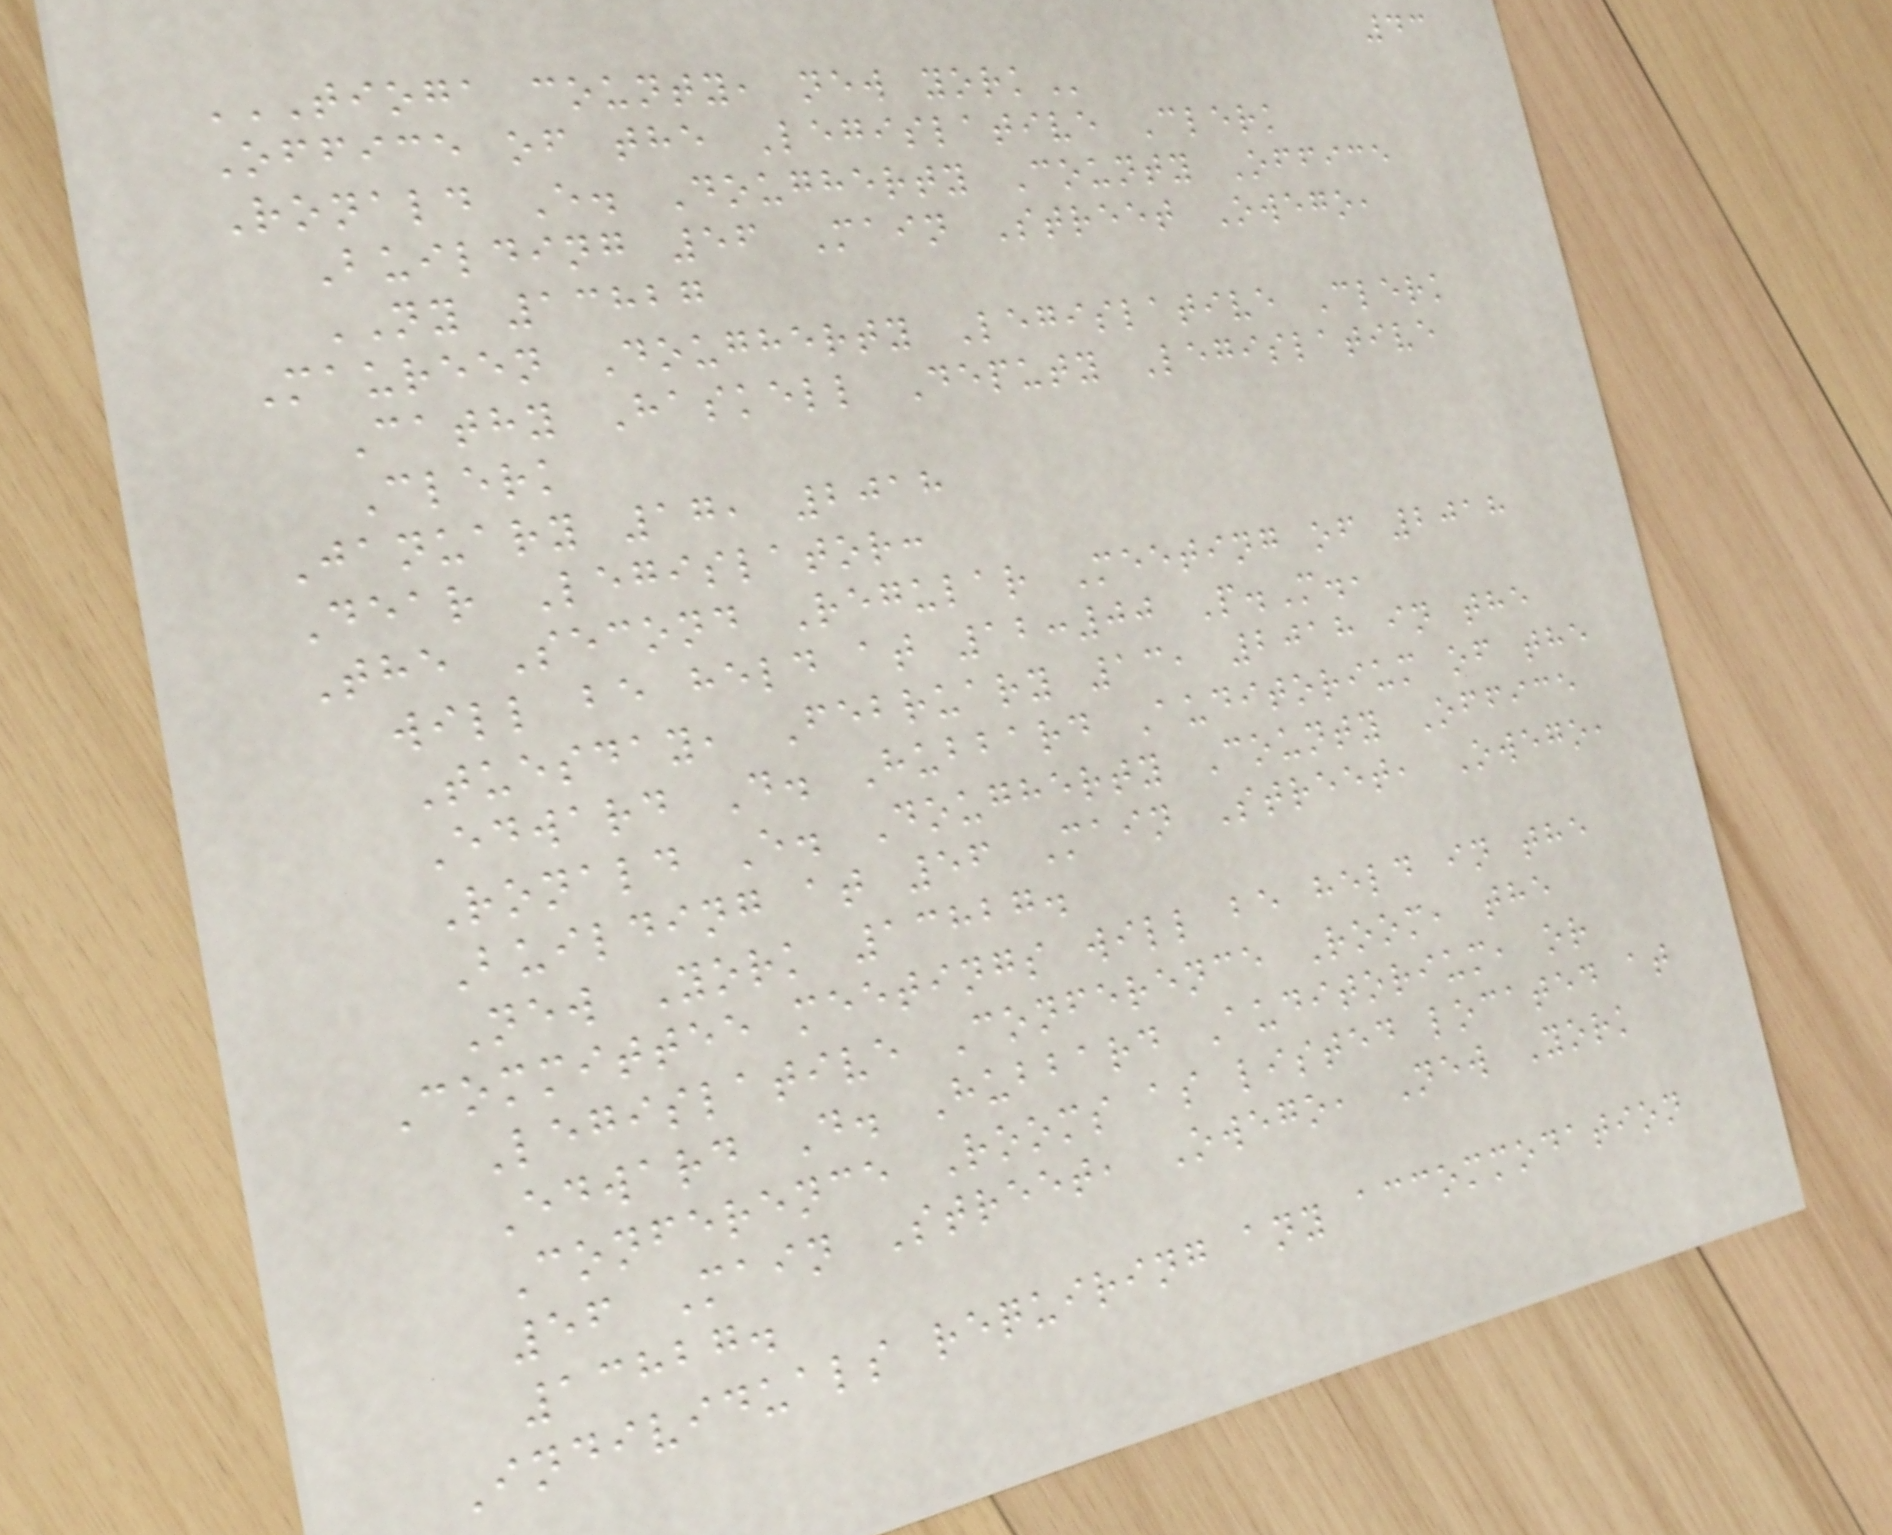43
TIOGA COUNTY, NEW YORK
Office of the Legislative Clerk
Ronald E. Dougherty County Office
Building 56 Main Street Owego,
NY 13827
Maureen Dougherty Legislative Clerk
Cathy Haskell Deputy Legislative
Clerk
January 17, 2018
Dear Legislator:
The Second Regular Meeting of 2018
will be held at 12:00 P.M.,
Tuesday, February 13, 2018 in the
Edward D. Hubbard Auditorium of the
Ronald E. Dougherty County Office
Building at 56 Main Street, Owego,
New York 13827.
Committee meetings will be held in the
Legislative Conference Room, the
Edward D. Hubbard Auditorium, or
Conference Rooms as listed located at
56 Main Street, Owego, New York
13827.
Individuals requiring any accommodation
